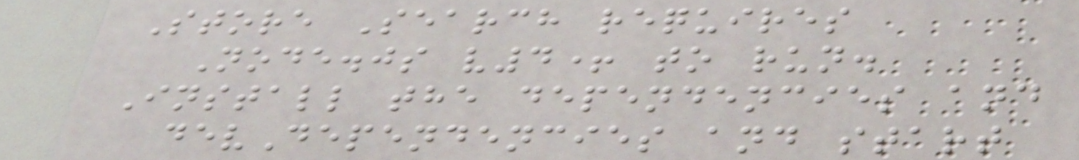Store Search requires
Node.js v4+ to run.
Install the dependencies and
devDependencies and start
